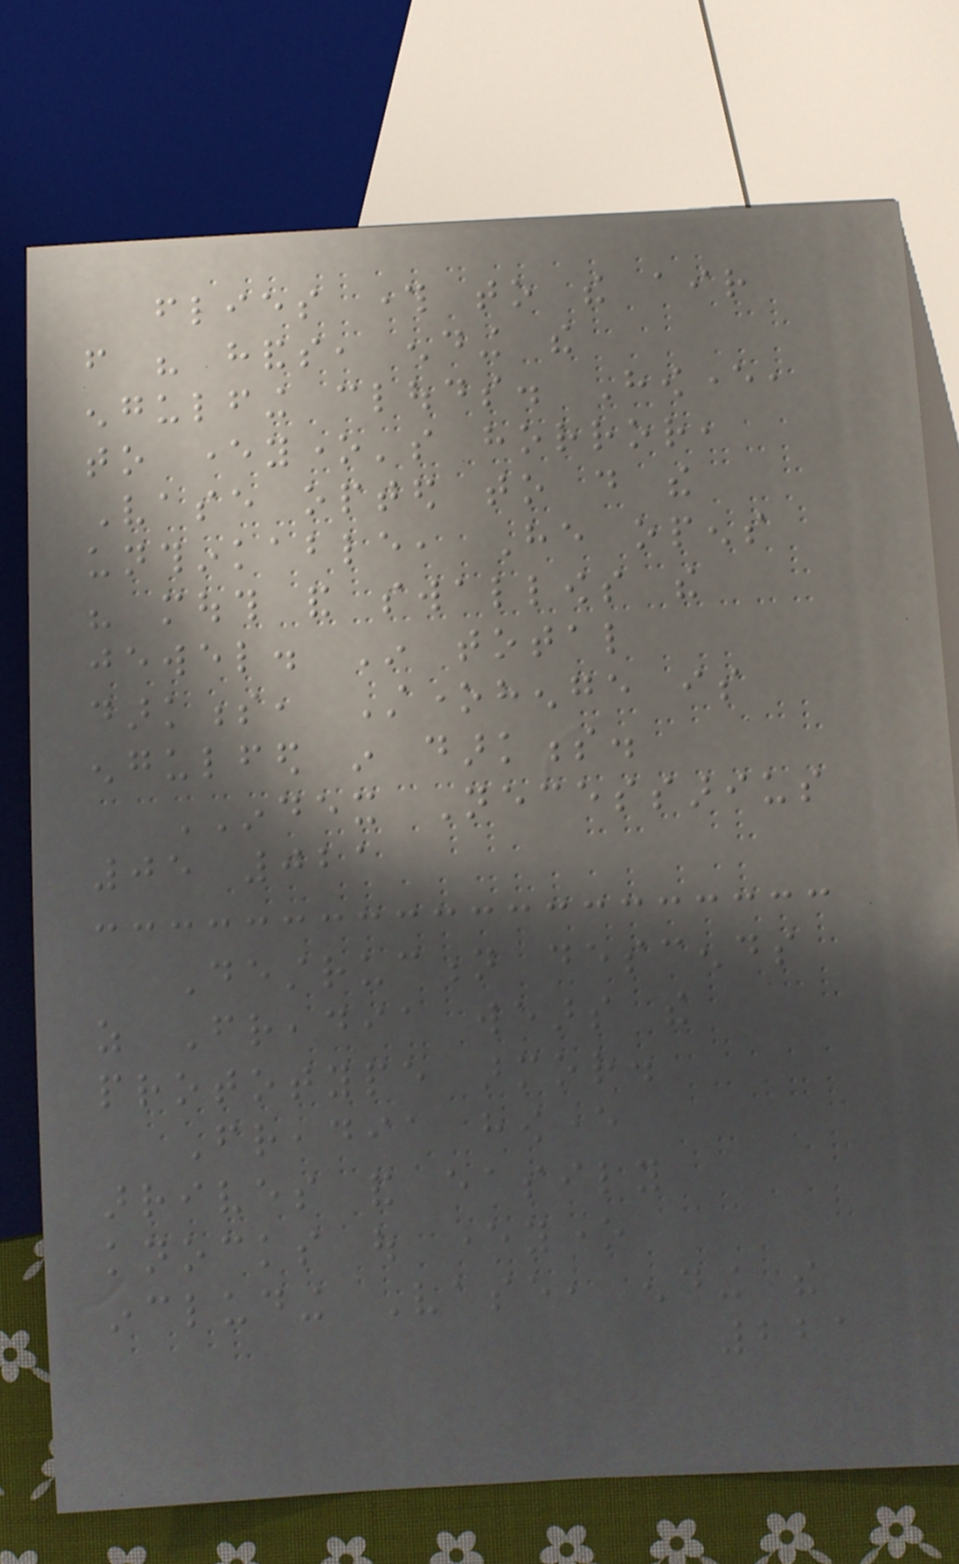flies through to the air
from his hands, ending the
engulfing clouds. However,
to everyone's horror,
Vase opted to do the
unthinkable, He opens
his mouth and swallows the
jewel. In total
darkness, Stonehenge is
engulfed in darkness.
INDEX Necessarius
05 021
Destruction descends
as Freadia wears the
prototype armor.
Freadia however
arrives and easily
knocks out everyone
including Vase, ending the
221
